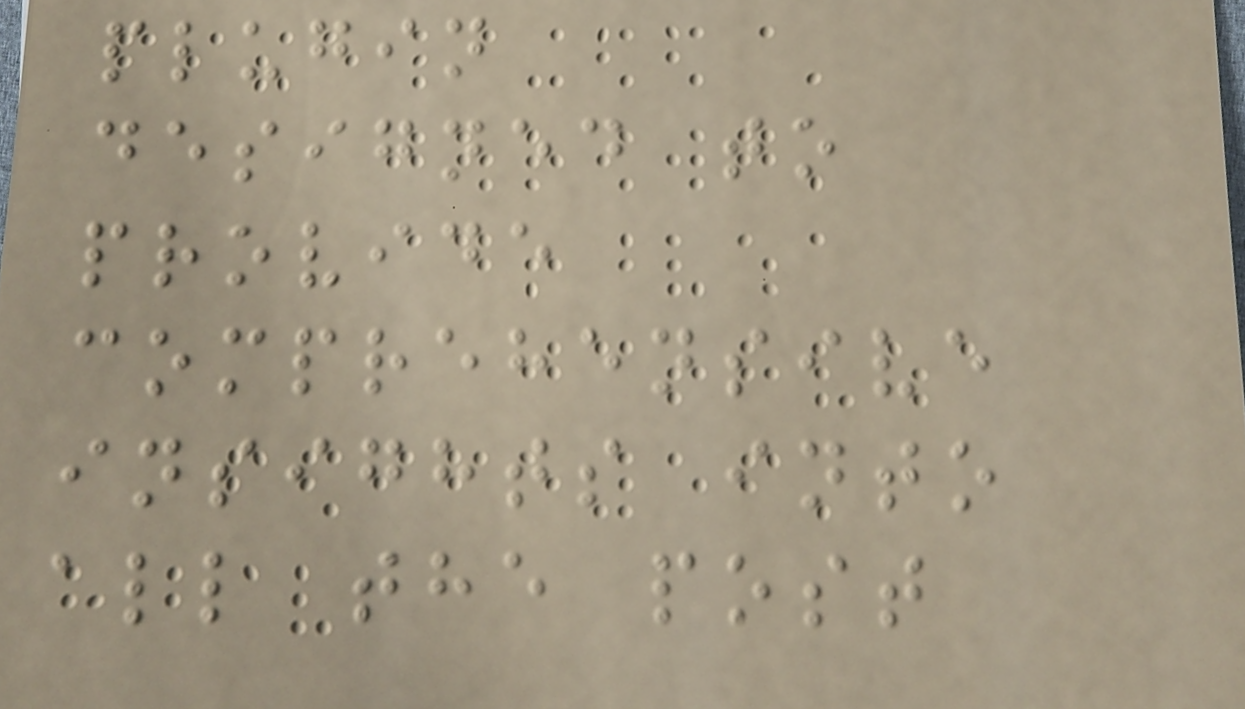plugin
designed to
provide
comprehensive
insights into
all the post
